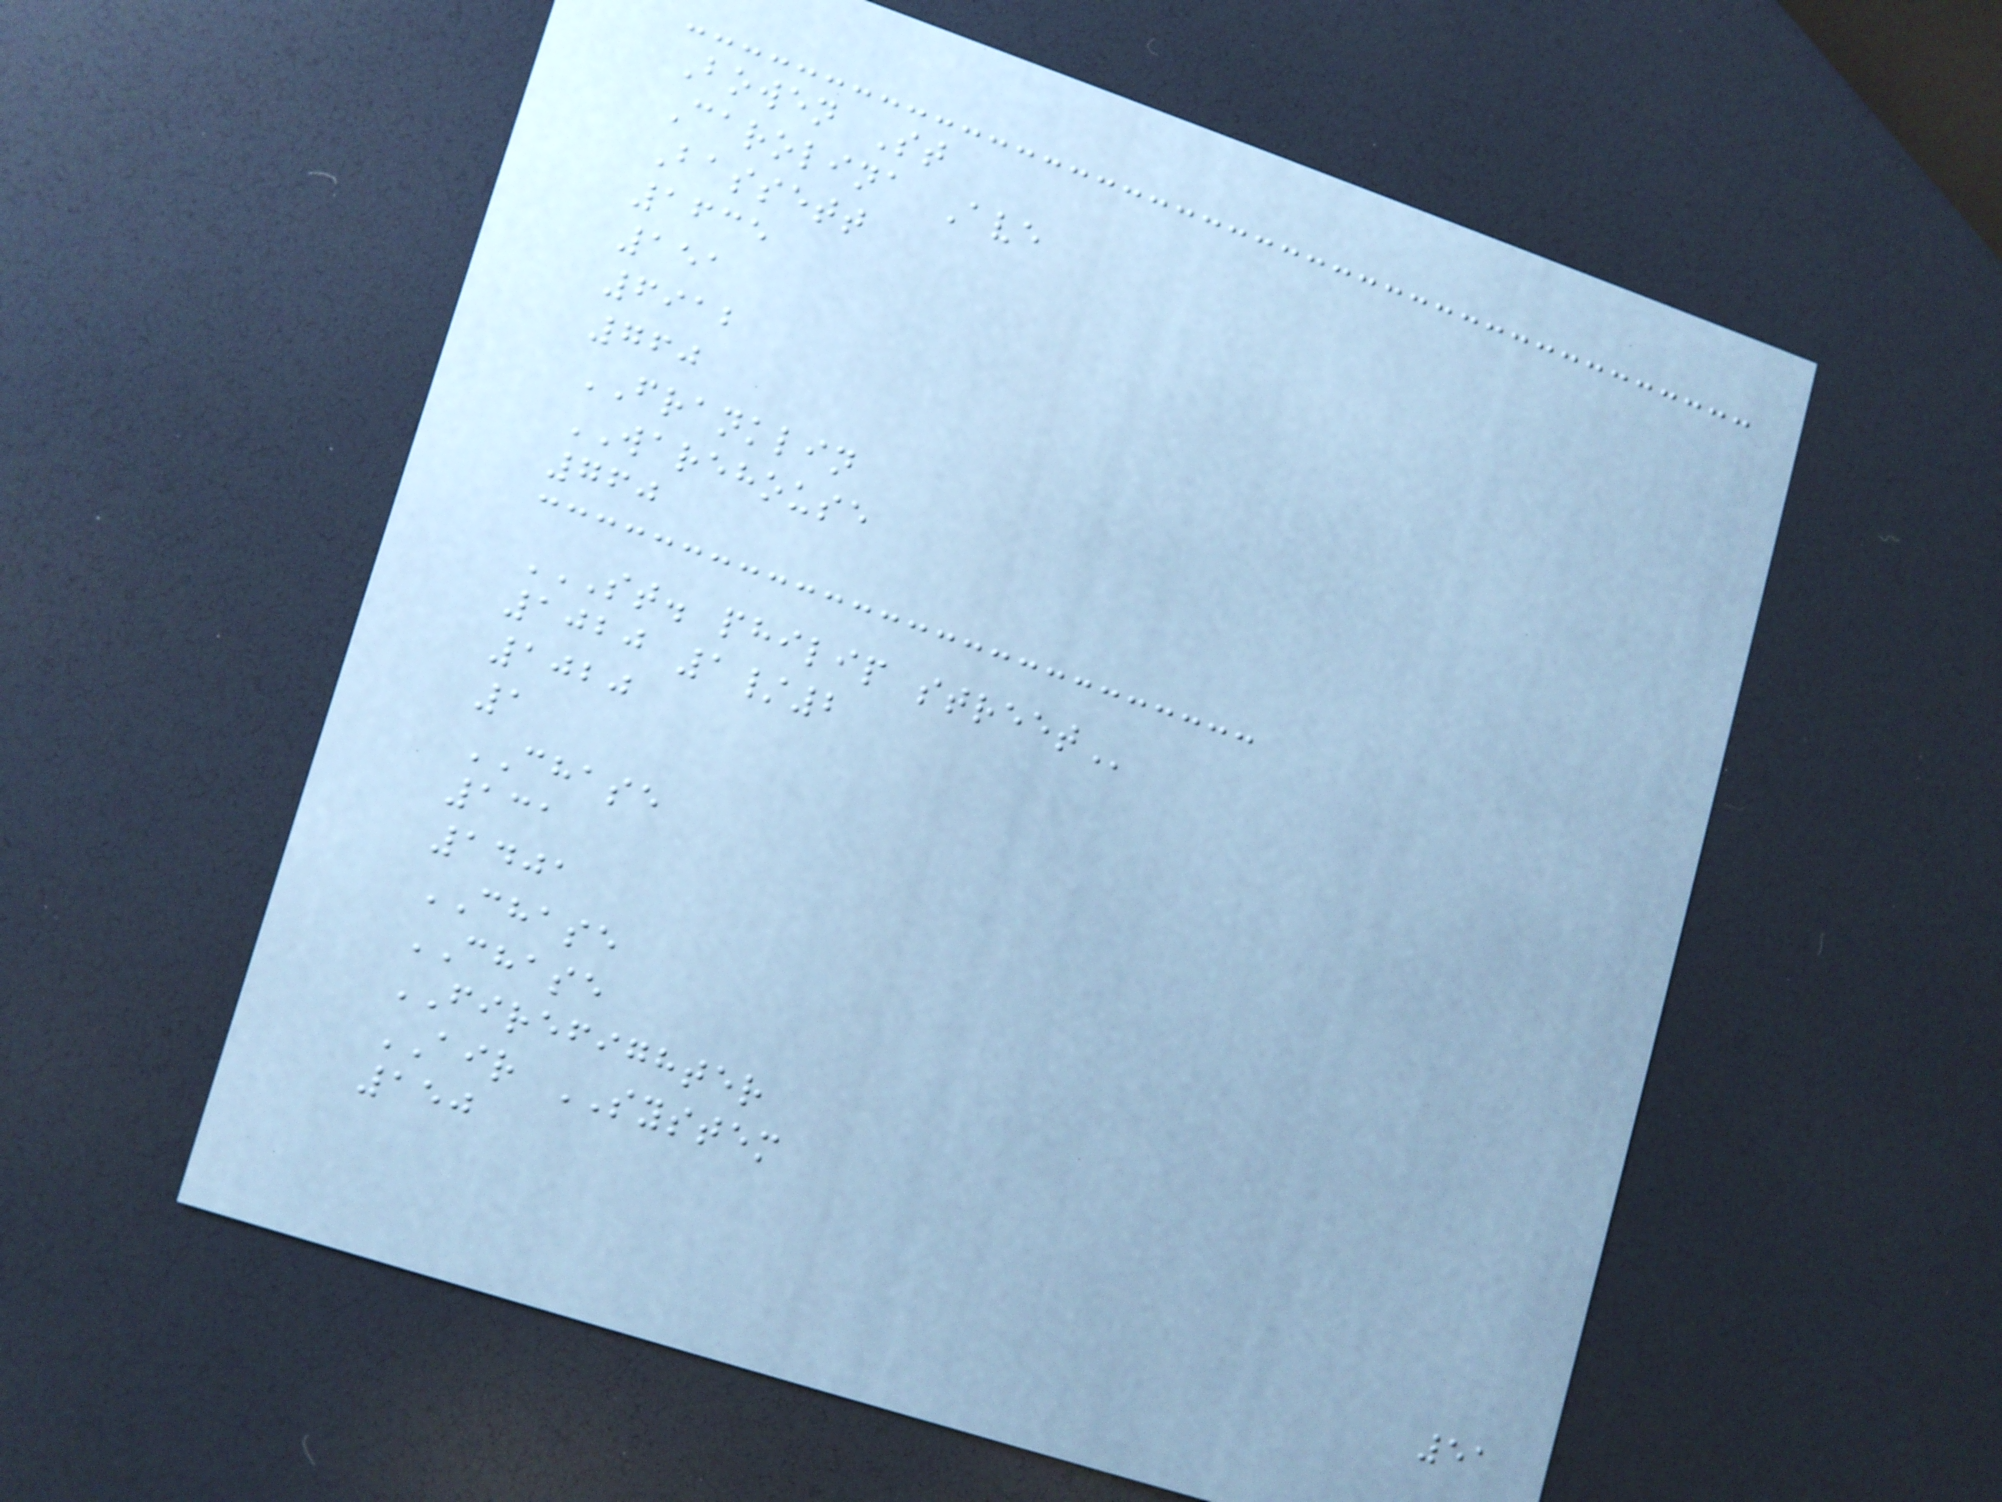Bowen St
Carolina Ave
Bassett
1635
151
6912
760
FRANKLIN
WAREHOUSE
760
ST. PHILIP STREET
1020 1/2
1020
1
CHASE
131
1401
CHASE
CHASE
FIREFIGHTER
AIR SYSTEM
150
51
